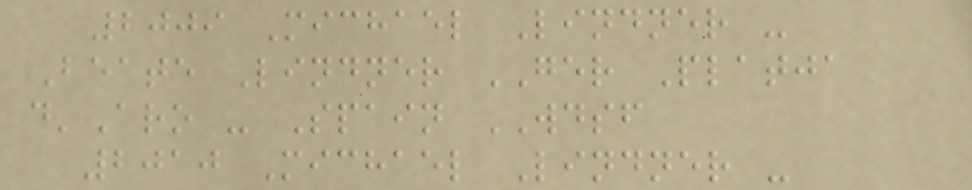2009 Michael Lindner -
Beate Lindner GER Platja
d'Aro - Spain WDSF
2010 Michael Lindner -
